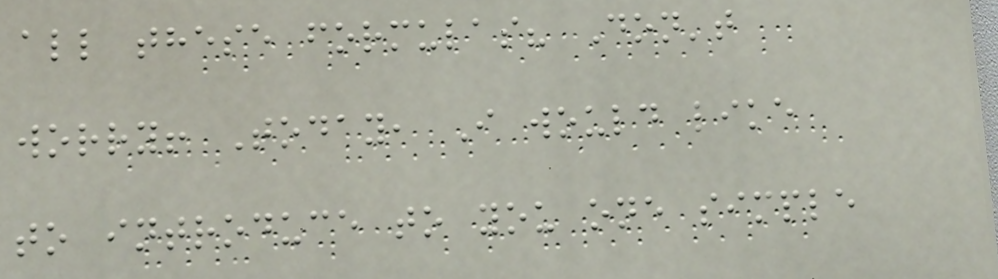all these formulas? Don't
worry! Today, I would like
to introduce to you one simple
